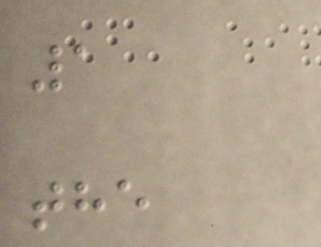1
the
